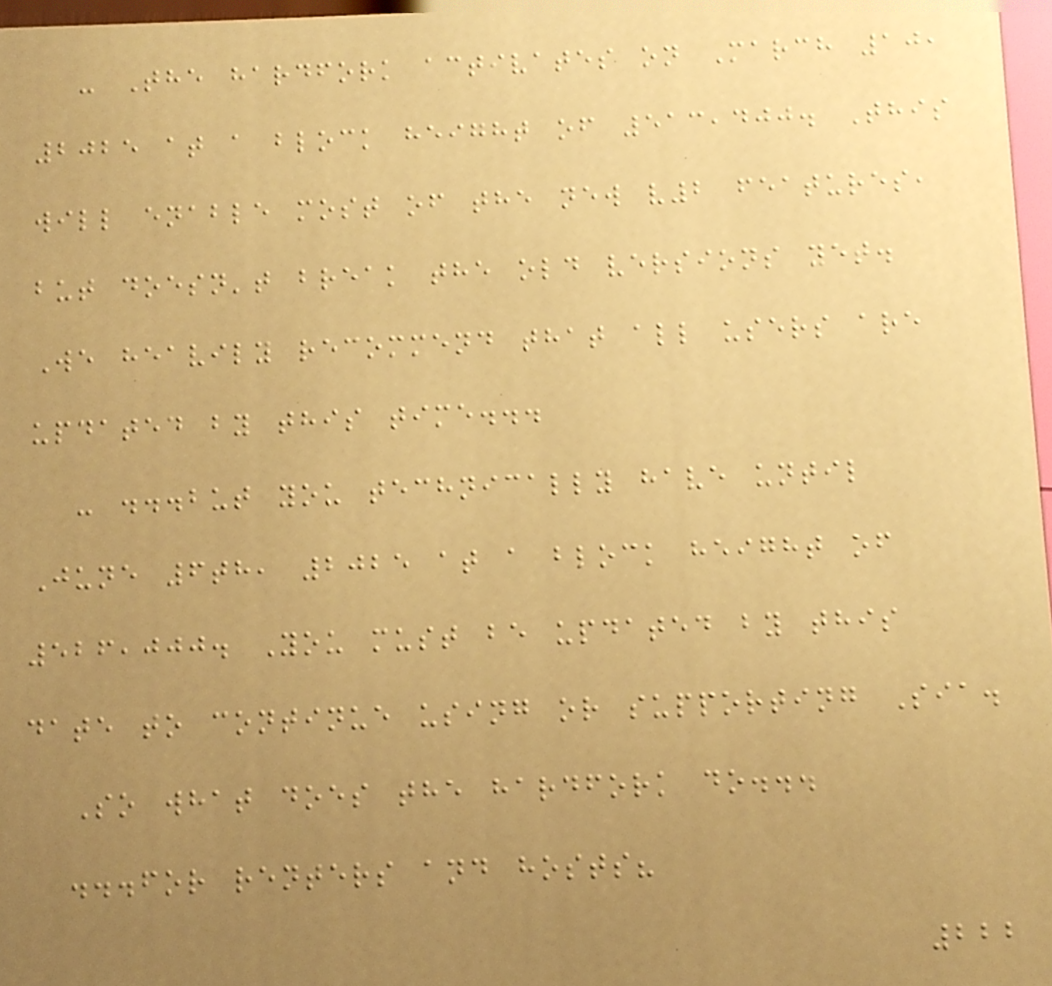- The hardfork activates on March 10,
2025 at a block height of 513,400. This
will enable most of the new v2 features,
but doesn't break the old versions yet.
We heavily recommend that all users are
updated by this time...
- ...but you technically have until
June 6th, 2025 at a block height of
526,000. You must be updated by this
date to continue using or supporting Sia.
So what does the hardfork do...
...for renters and hosts?
222
